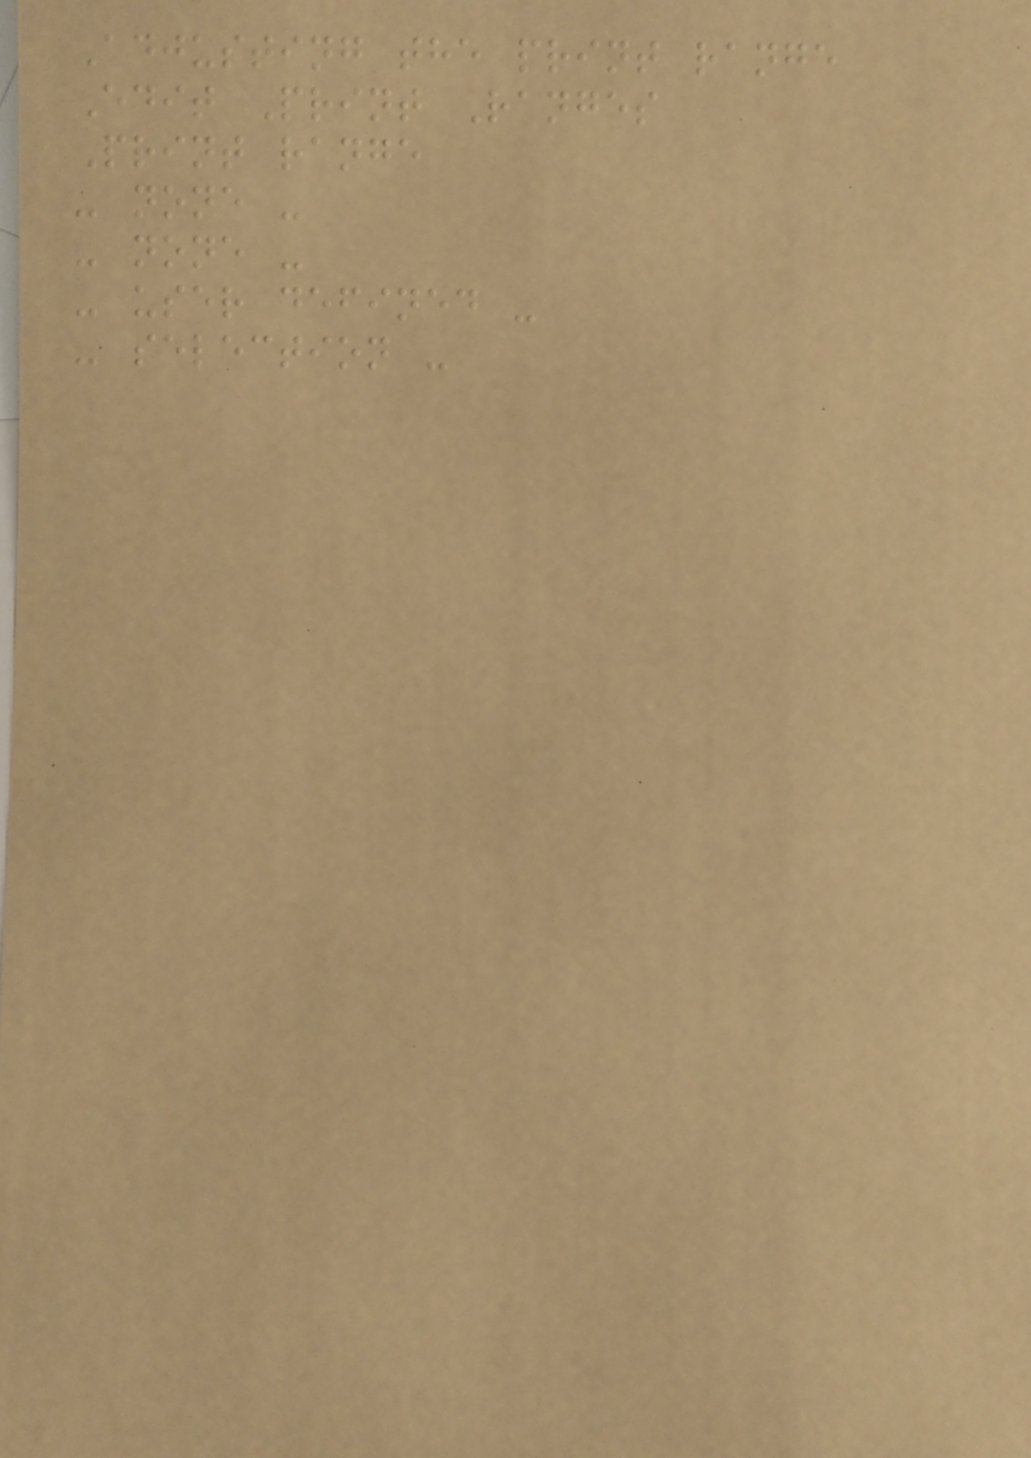Adjusting the print range
Edit Print Ranges
Print range
- none -
- none -
- user defined -
- selection -
